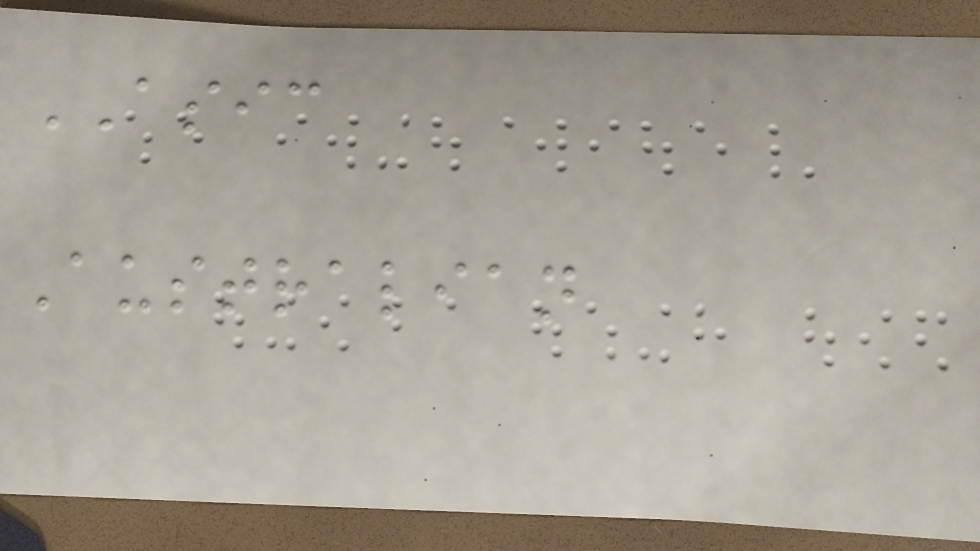ASIC
Australian
